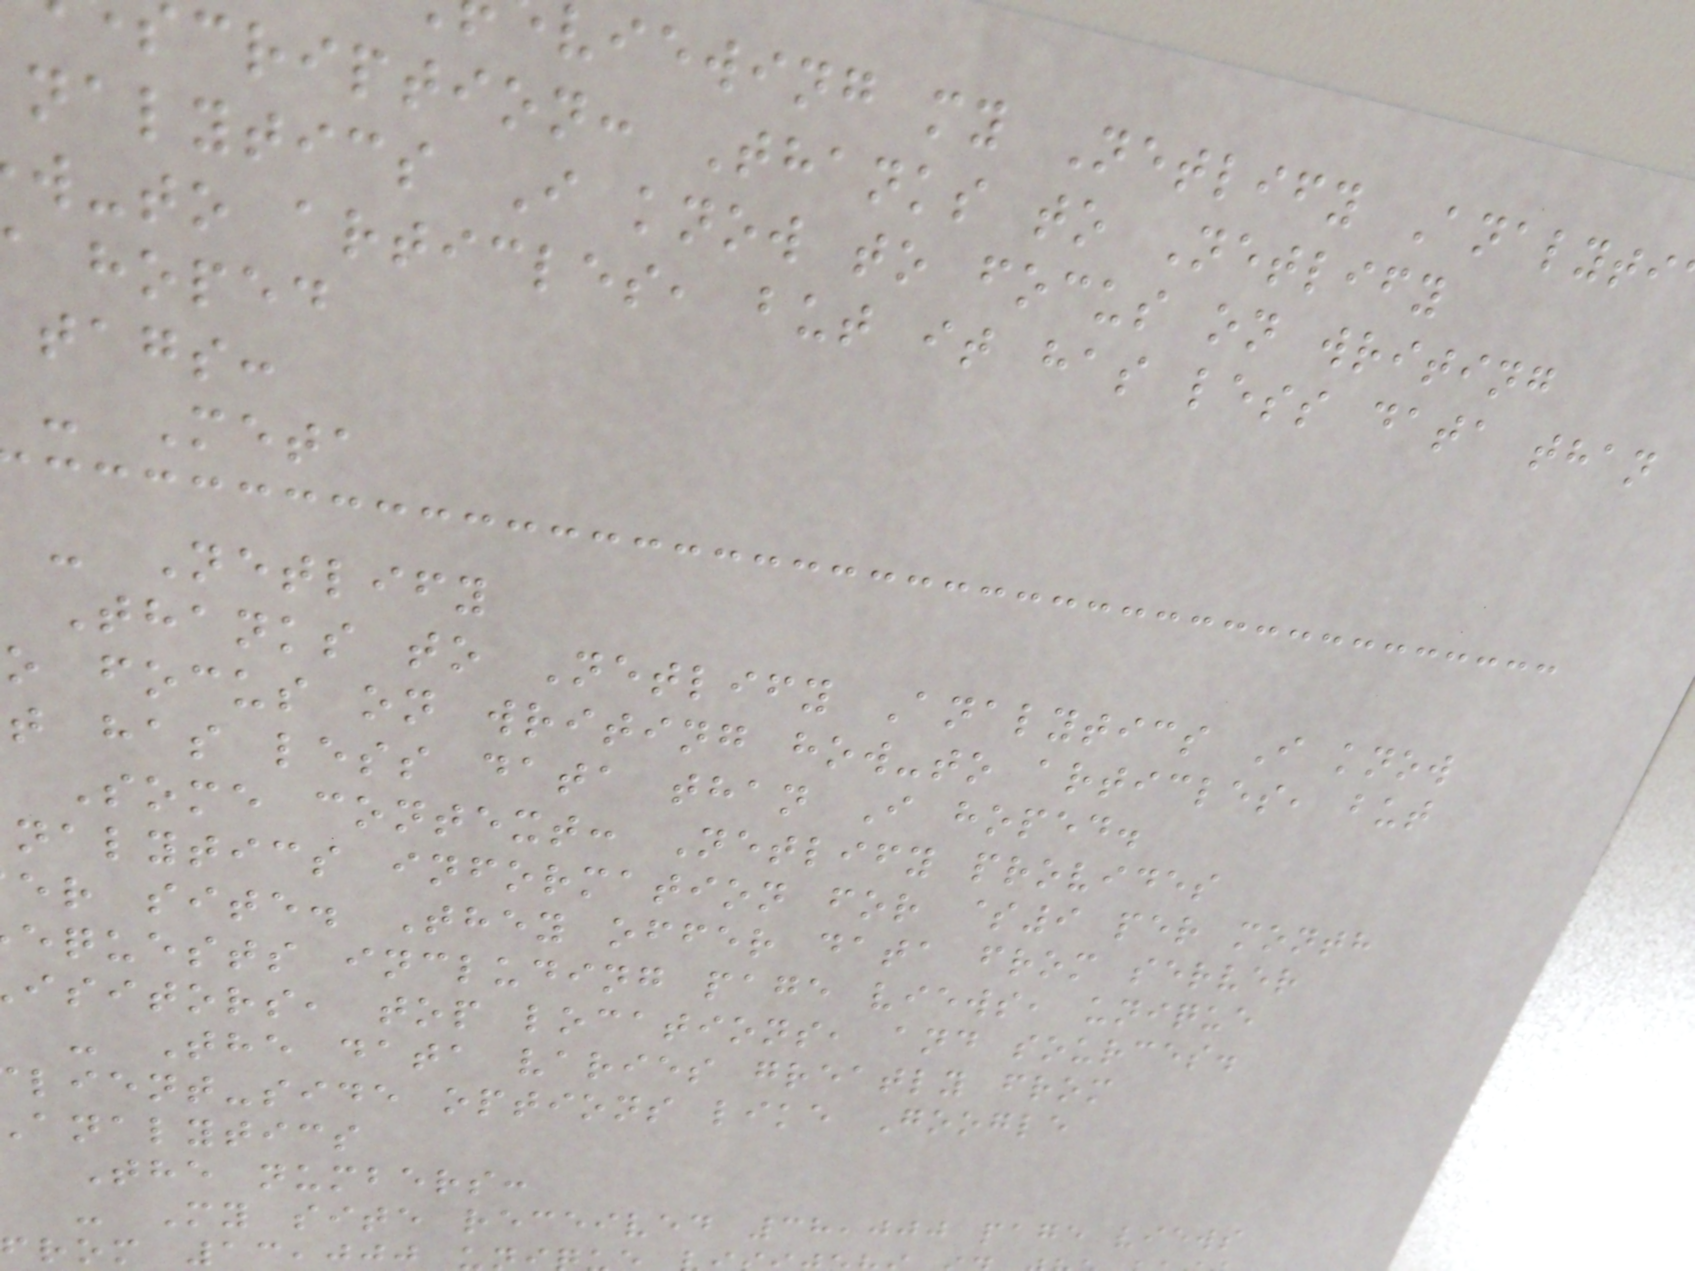viewing my Netlify Analyti
cription: Thanks to Netlify
nalytics I know to focus on writing
w-to articles, but it has less data than
hoped
tags:
- Meta
- Netlify
Thanks to Netlify Analytics I know
o focus on writing how-to articles, but
t has less data than I hoped.
Some context: Netlify provides
nalytics information for $9 per month
er site. They offer data from server
equests including page views, unique
isitors, top locations, and sources.
- The data varies greatly from
lient-side options like Google
analytics
The numbers:
- My site received 38,000 page views
from 13,00
